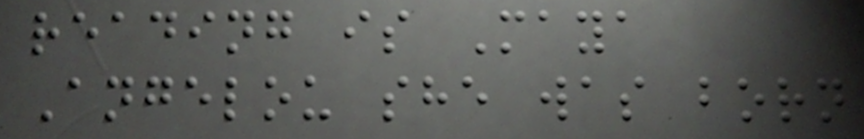reading is Maya
Angelou she was born
